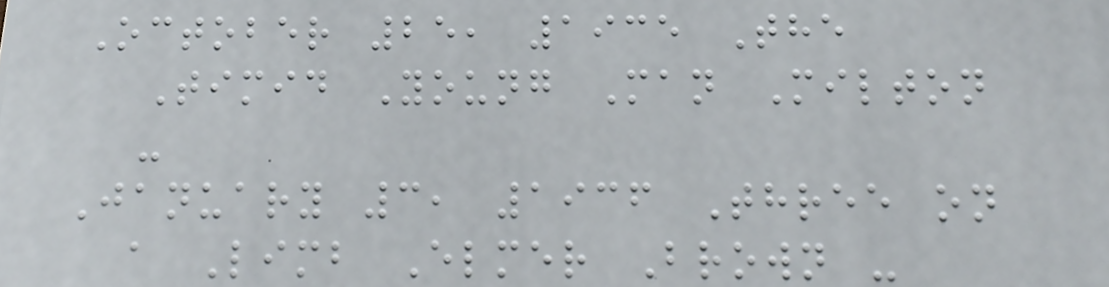October 25, 1935 The
Timid Young Man Milton
-
January 3, 1936 Three on
a Limb Elmer Brown -
